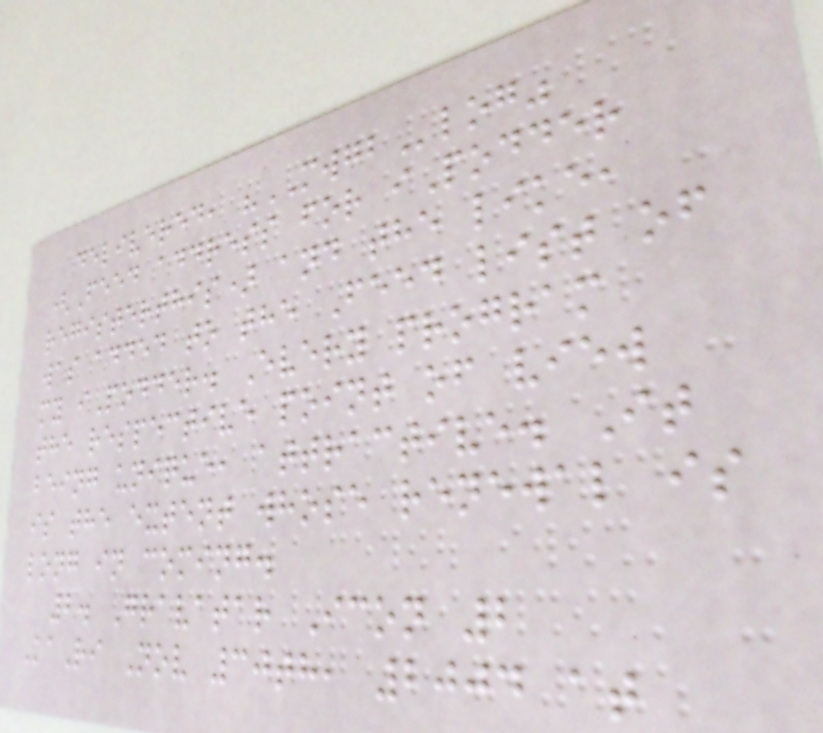delivered, "MWGBlog"
(Feed address for iPodder
registerthis) and the like,
was added to the Feed list of
my iPodder. Every program
the respective point of view
being unique, attractive. It
is the extent whose renewal is
long in coming.
2. Gravatar Icon 2
KaRi Nov 30th, 2004 at
